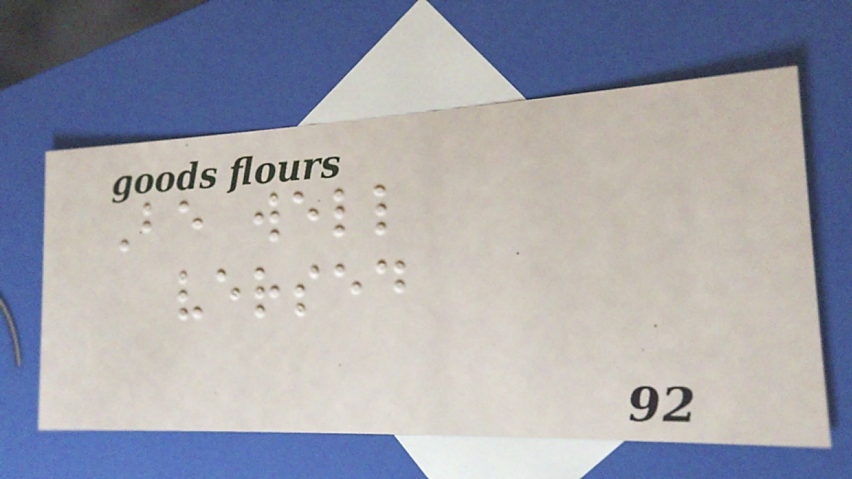Be well
versed
